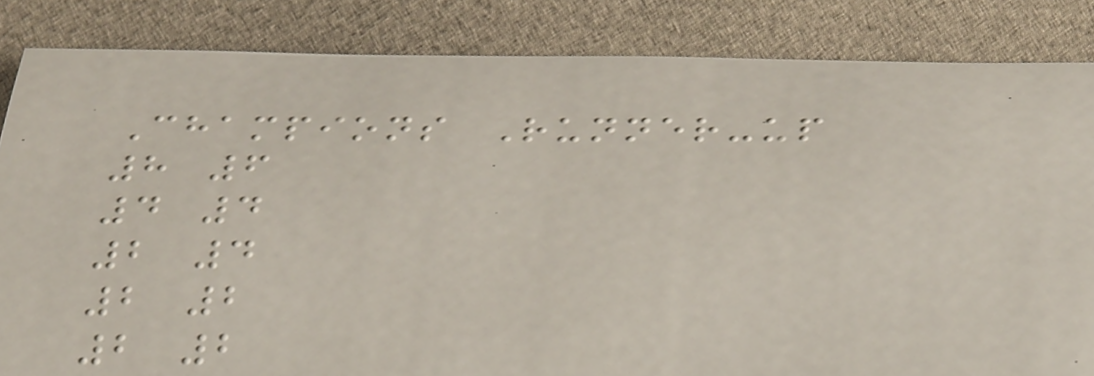Champions Runner-up
8 6
4 4
2 4
2 2
2 2
